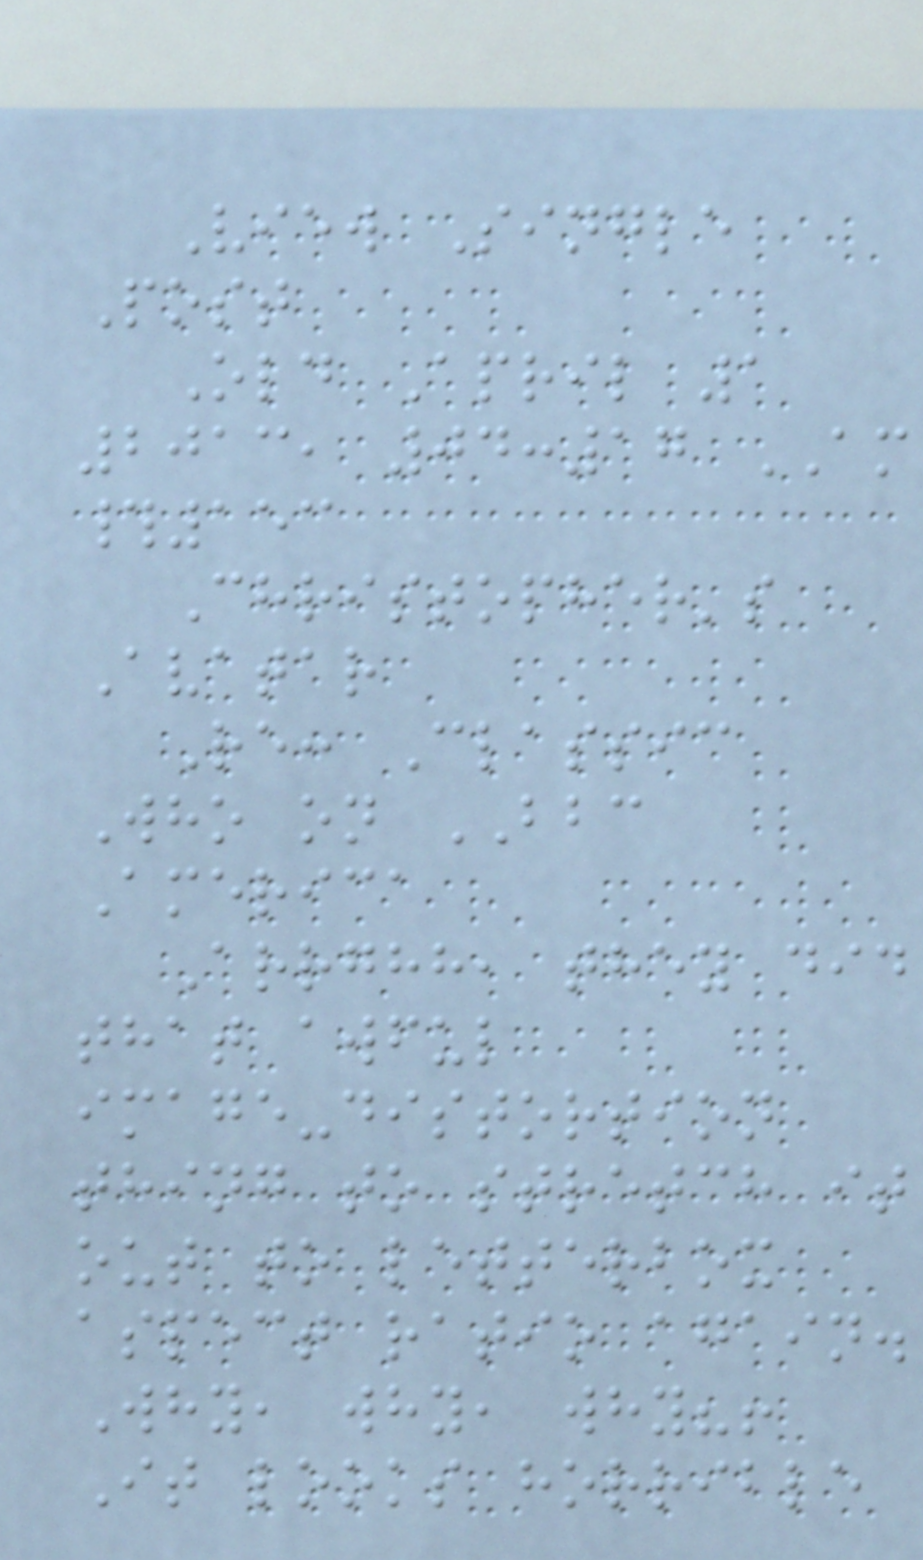View Single
Post
Old April 1
2013, 04:17 AM
#153
Christopher's
Avatar
Re: Classic
Who on BBC
America
Arrghh, they did
that awful
image-distortion
thing to stretch it
out to letterbox
aspect ratio again.
Why, why, why?!
It looks horrible
